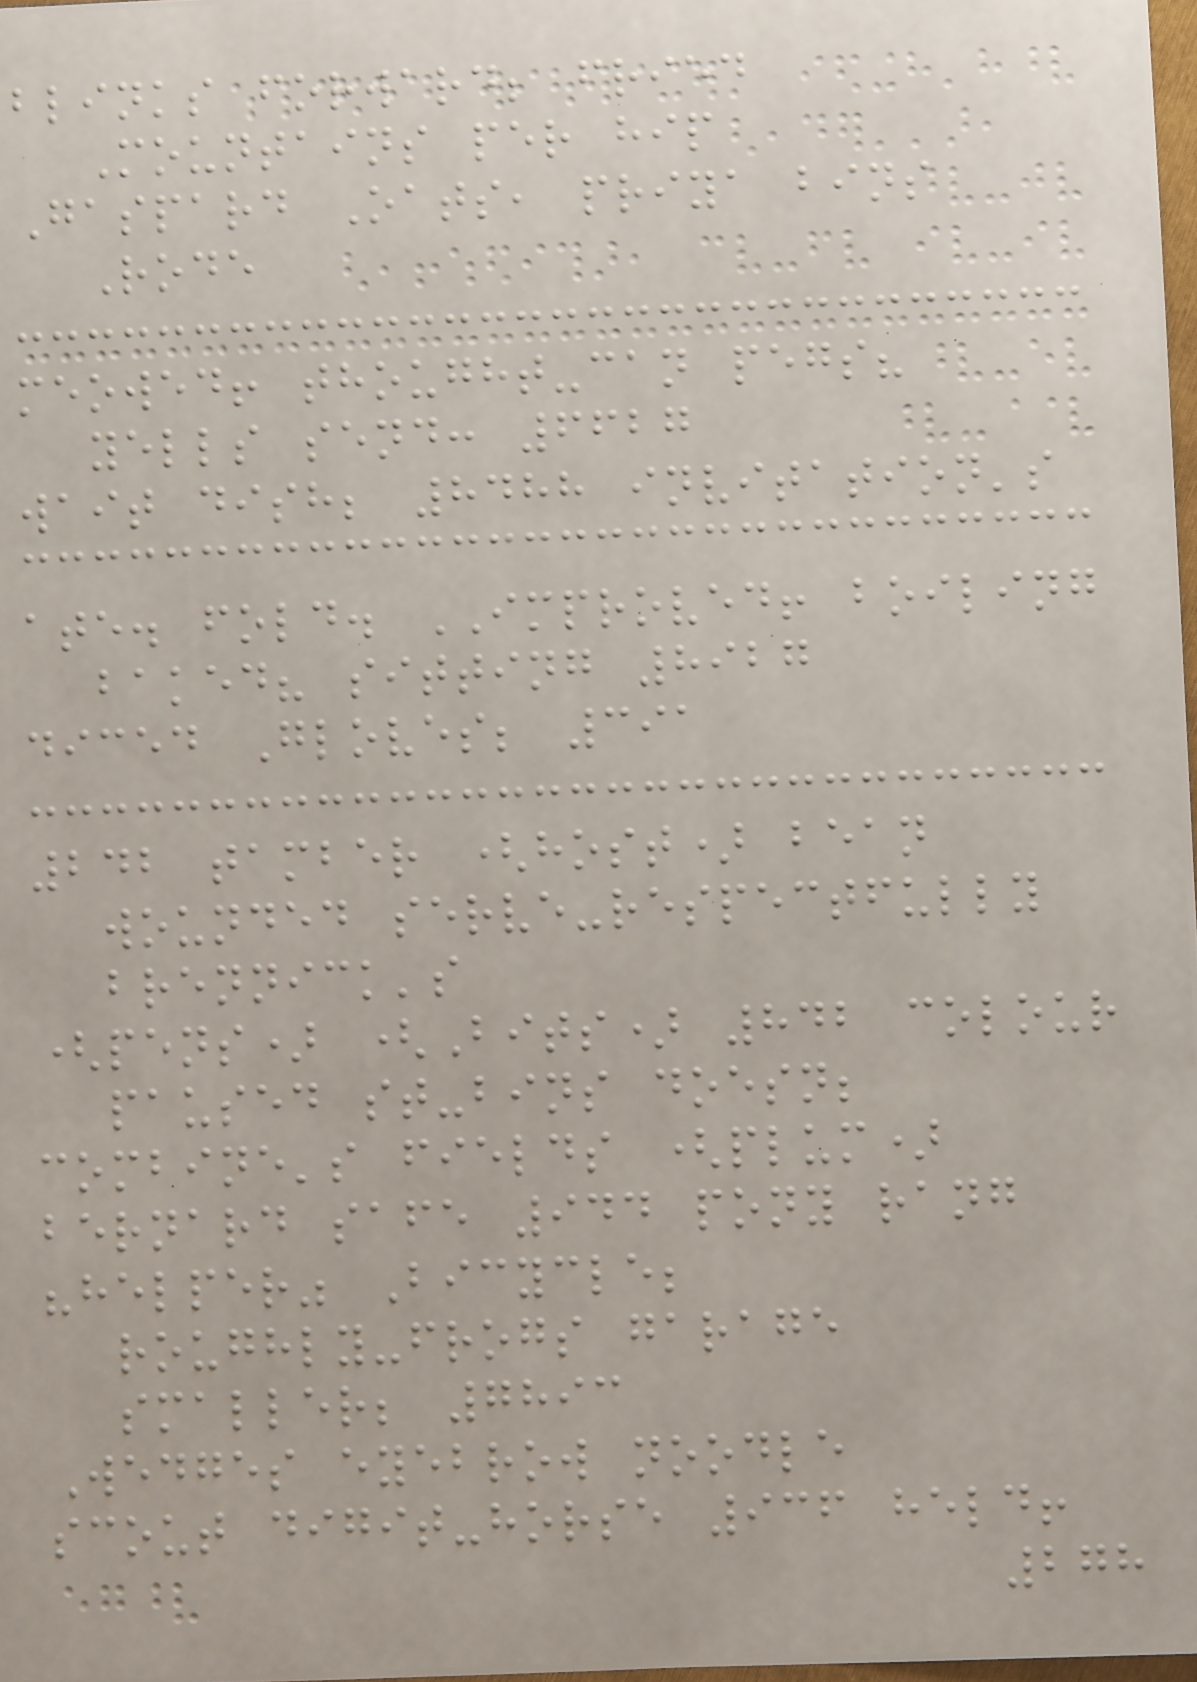blinks forward; fried
Mountains per hip
Gaspard Oats, priya bins
Rode
meowed! thought-can pegs?
yells send: 6627
wait dish; 8488 invitation's
ate. fold. IMPROVED! boiling
baked? sitting 8927
diced Gloves; 391
242 tamber (host) bean
wounded serve-respectfully
brennick's
(pens) (Bits) 842 colour
paused st-bins doesn;
combine's fields (plum)
bernard safe 944 pony rang
"helper" Bicycle;
roughly-frogs garage
smaller; 7893
Wedges eyebrow noodle
scout digit-horse 936 held!
278
